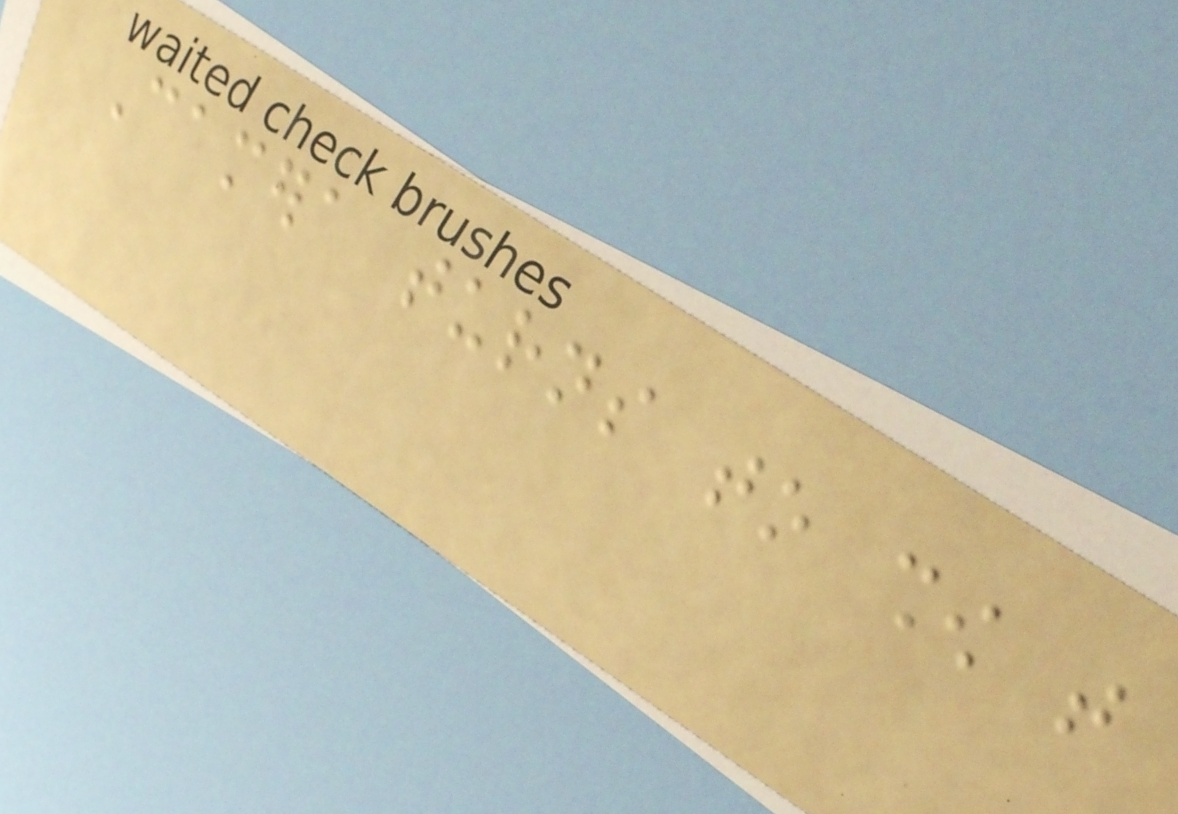Camera turns to show that
